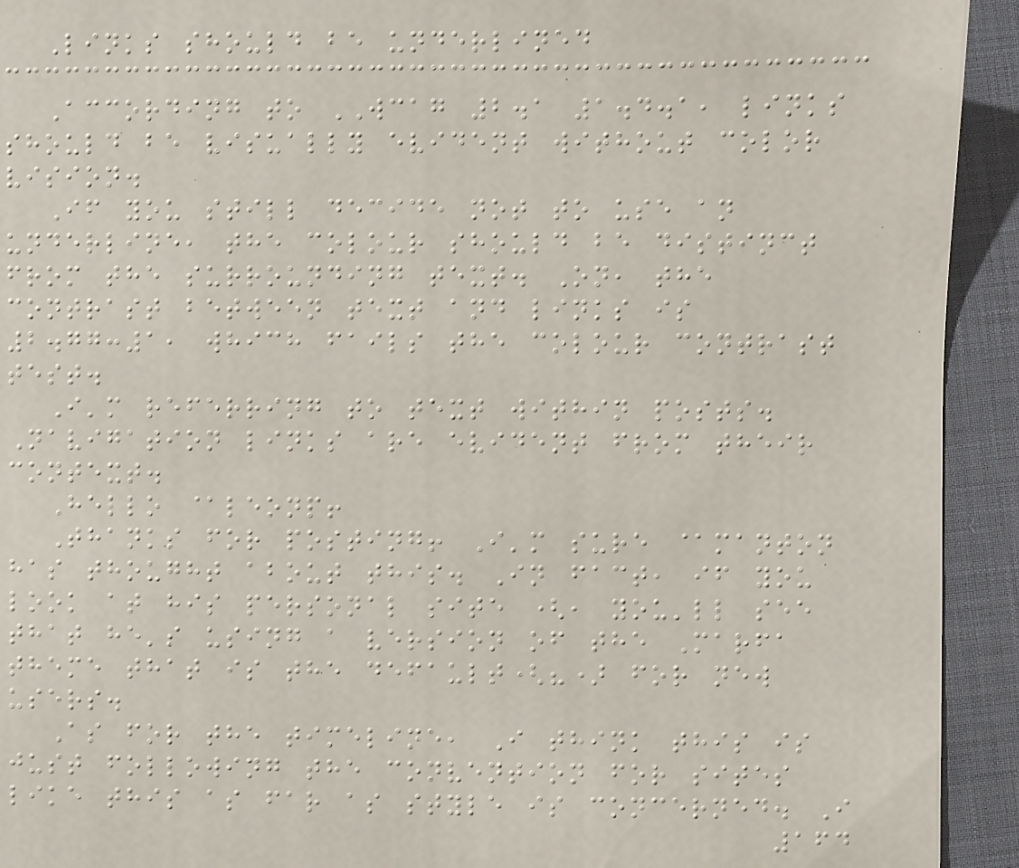Links should be underlined
According to WCAG 2.1 1.4.1, links
should be visually evident without color
vision.
If you still decide not to use an
underline, the colour should be distinct
from the surrounding text. On, the
contrast between text and links is
2.77:1, which fails the colour contrast
test.
I'm referring to text within posts.
Navigation links are evident from their
context.
Hello @leonp!
Thanks for posting! I'm sure @manton
has thought about this. In fact, if you
look at his personal site (, you'll see
that he's using a version of the Marfa
theme that is the default(?) for new
users.
As for the timeline, I think this is
just following the convention for sites
like this as far as style is concerned. I
164
